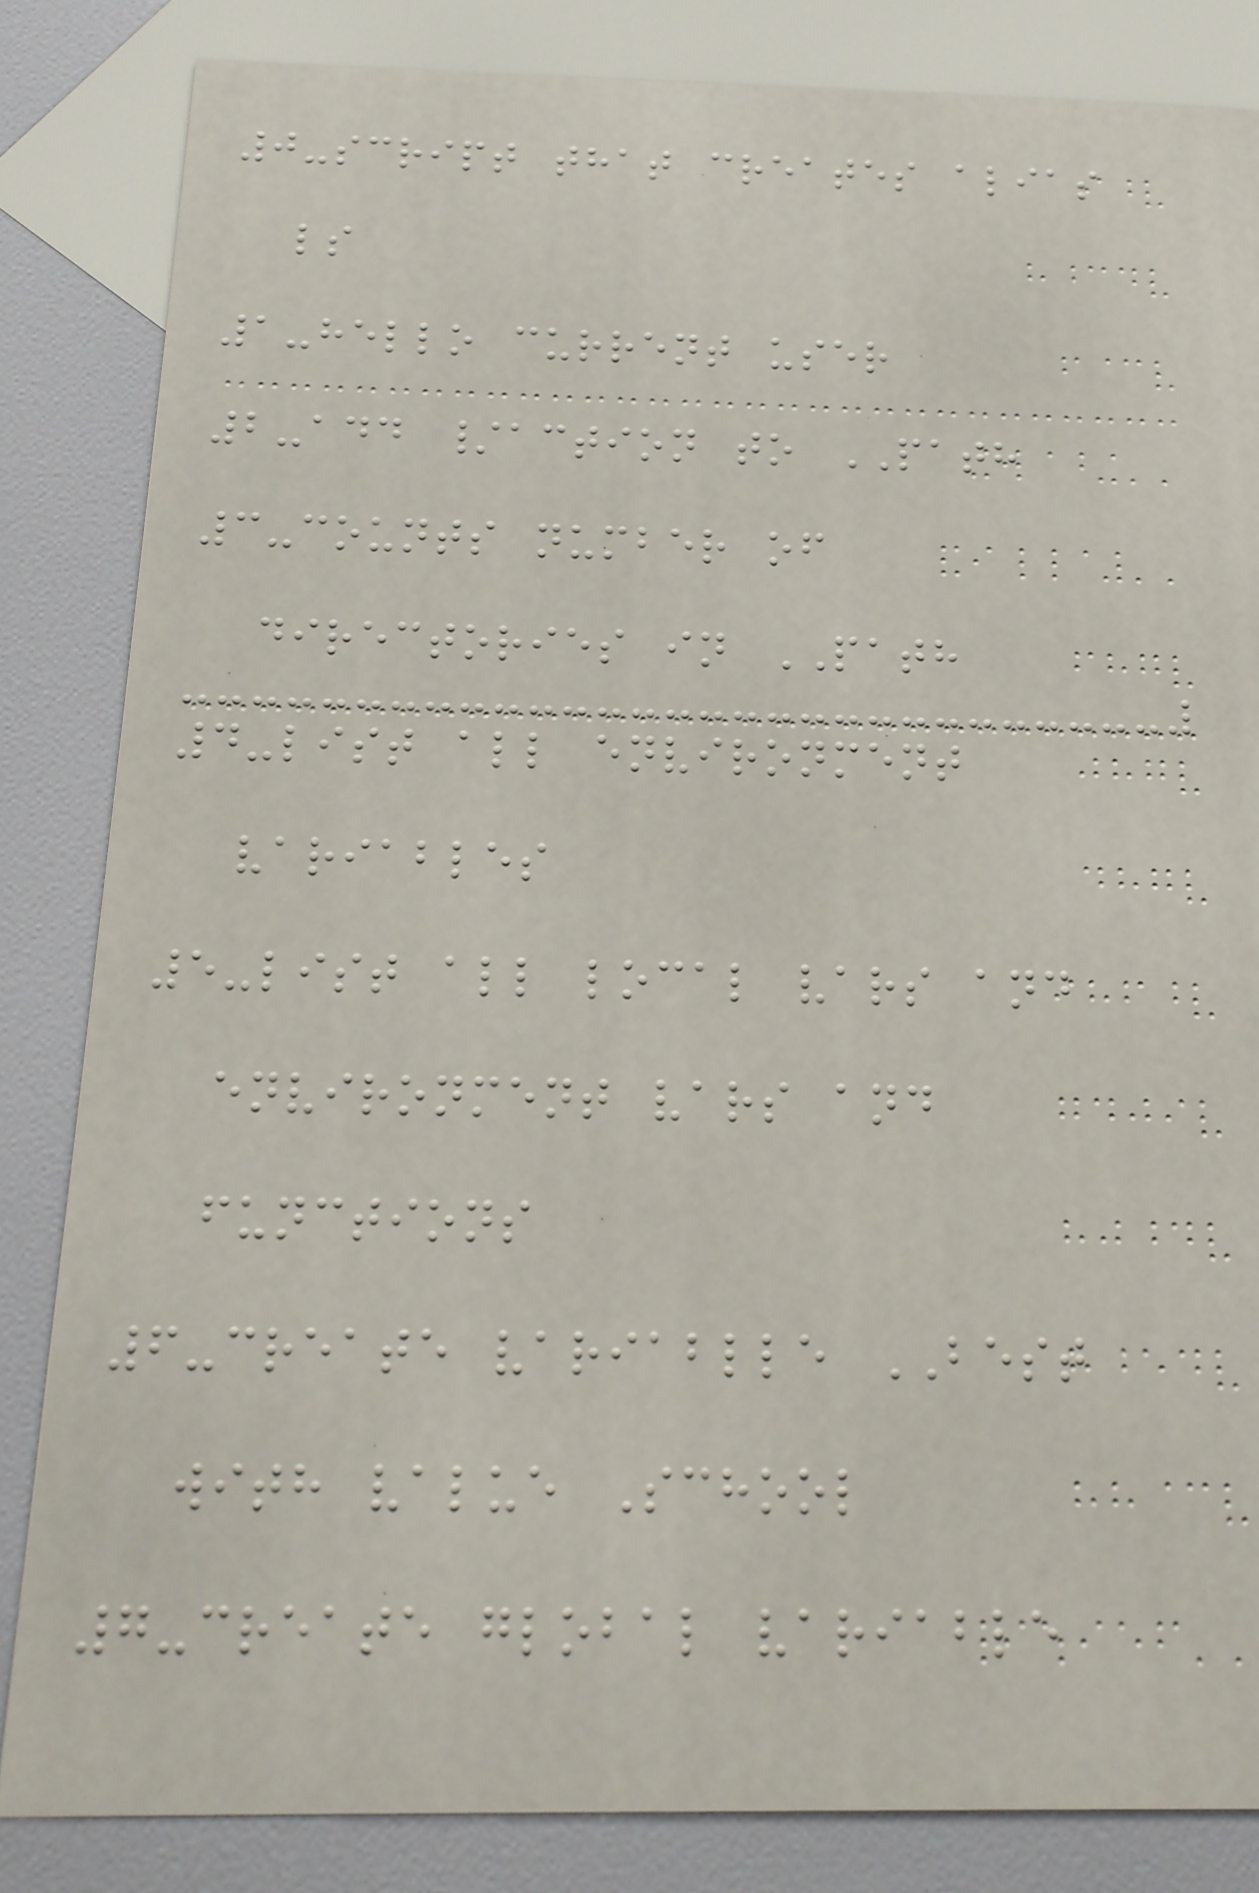0-script that creates alias
ls
1-hello current user
2-add /action to PATH
3-counts number of
directories in PATH
4-list all environment
variables
5-list all local vars and
environment vars and
functions
6-create variablle BEST
with value School
7-create global variable
